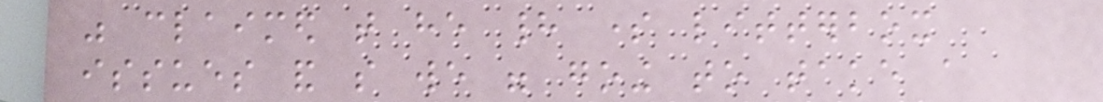was claimed that he had some litterbox
issues and so we were going to take a
